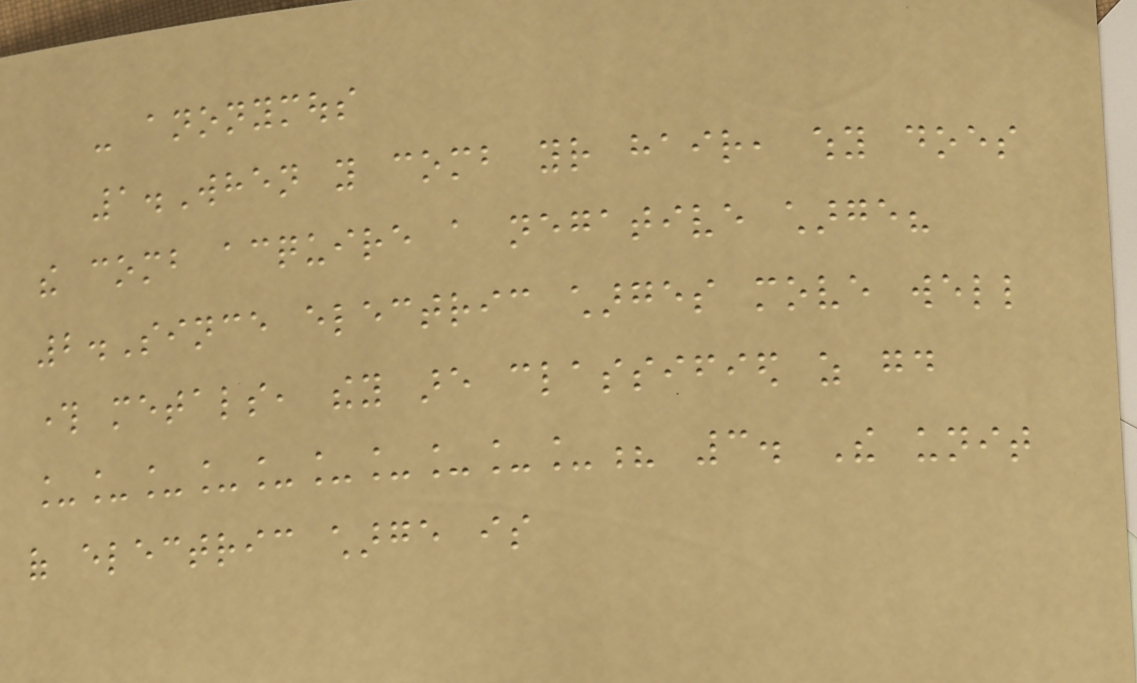- anonymous
1.When you comb your hair, why does
the comb acquire a negative charge?
2.Since electric charges move well
through metals, they are classified as good
__________? 3. The unit
of electric charge is
